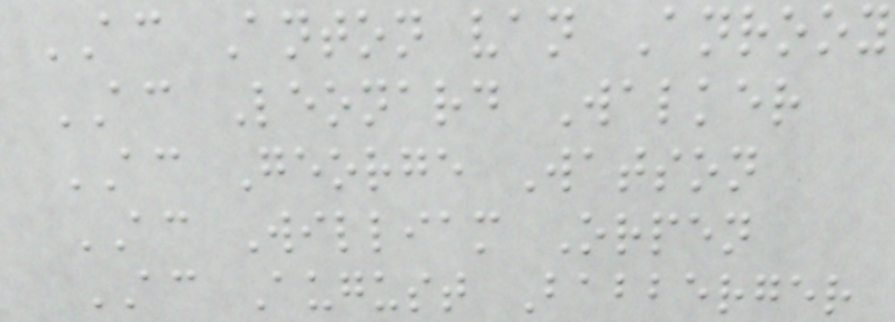AC Anton van Anrooy
AC Leonard Walker
AC George Watson
AC William Orpen
AC August Babberger
